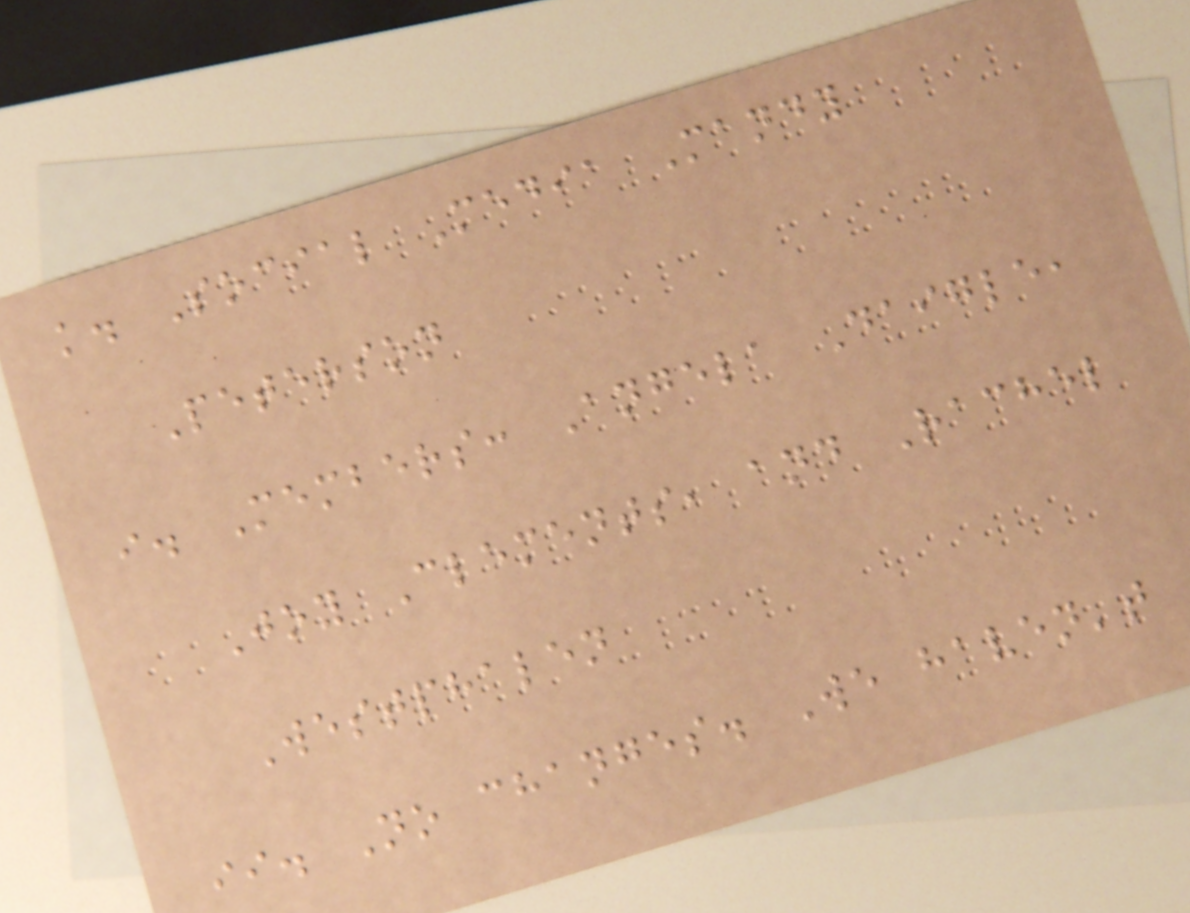k. Social Media Mandy
Peterson
i. Members: Angela Daigle,
Joy Clements, and Rachel
Westphalen
ii. No changes. We haven't
